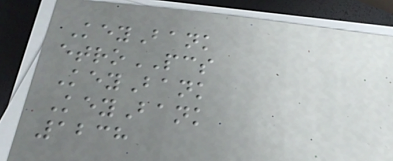KeyBank
etroPCS
KeyBank
KeyBank
1238
